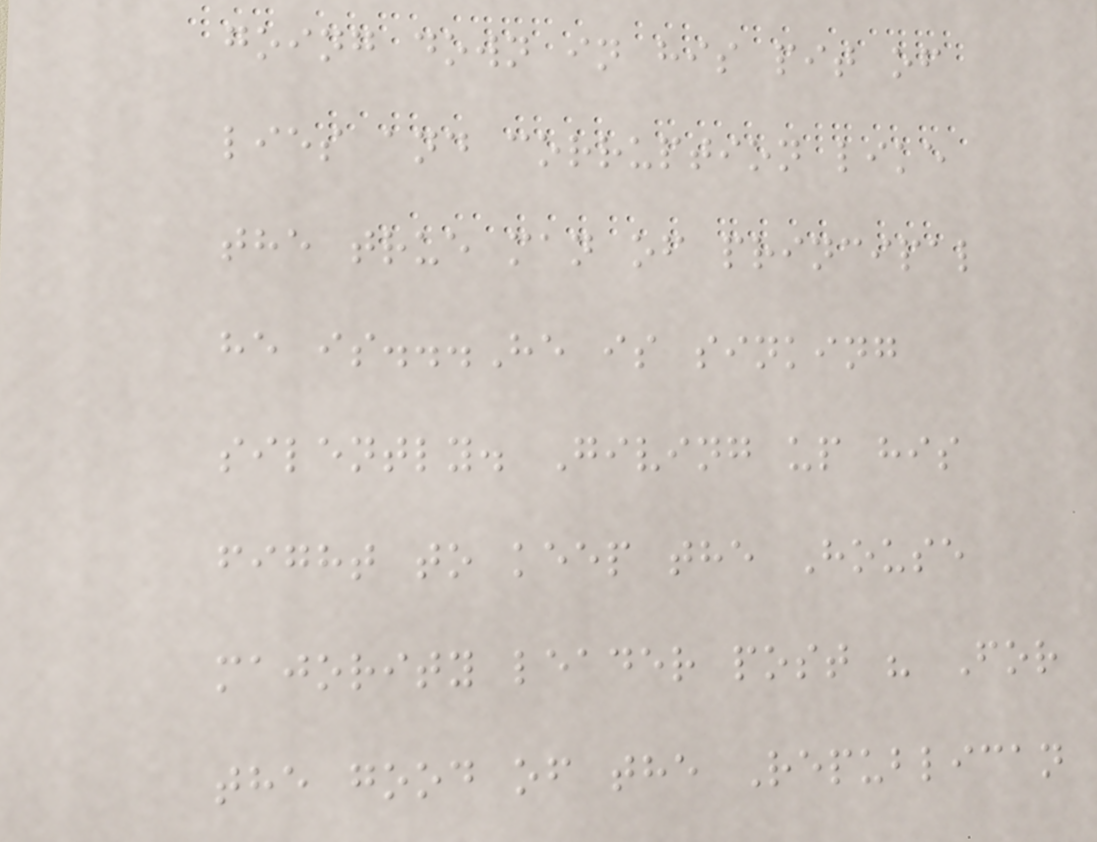going down in his pit of
lies and corruption like
the true man of principal
he is...He is sinking
silently. Giving up his
fight to keep the House
majority leader post " For
the good of the Republican
